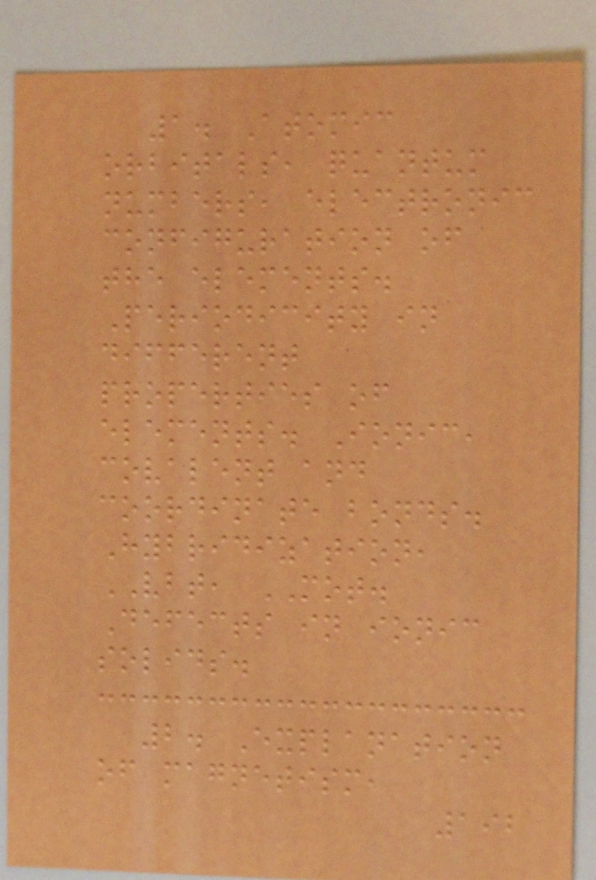1. Atomic
orbitals, quantum
numbers, electronic
configuration of
the elements.
Periodicity in
different
properties of
elements. Ionic,
covalent and
coordinate bonds.
Hybridization,
VBT, MOT.
Defects in ionic
solids.
2. Explanation
of magnetism,
192
